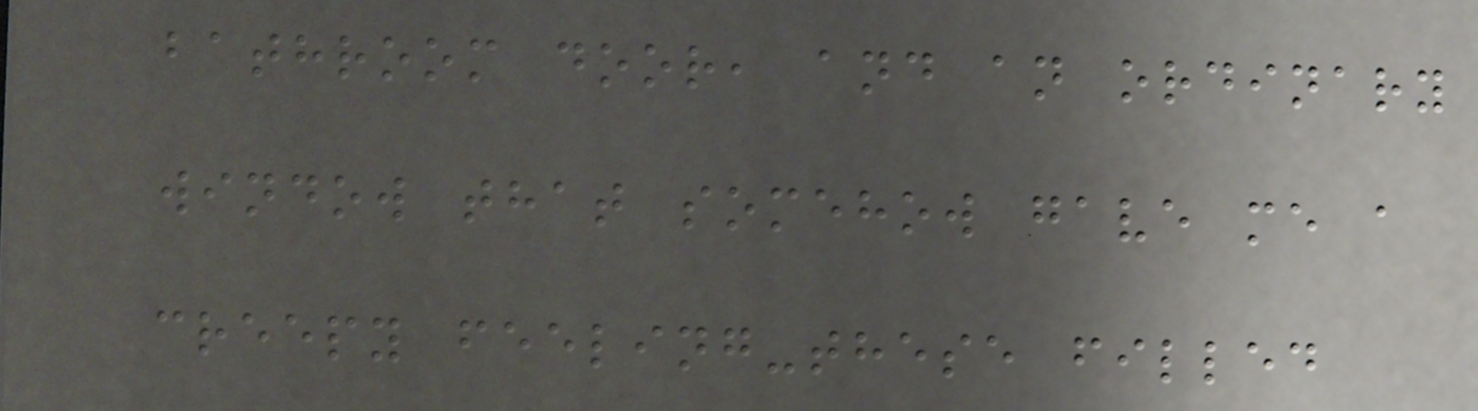bathroom door, and an ordinary
window that somehow gave me a
creepy feeling-these filled
